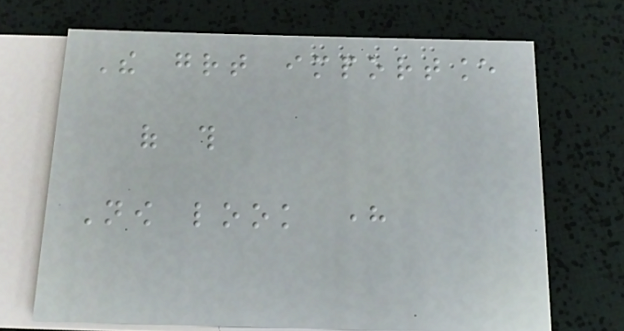The great importance
of this
Now look here
